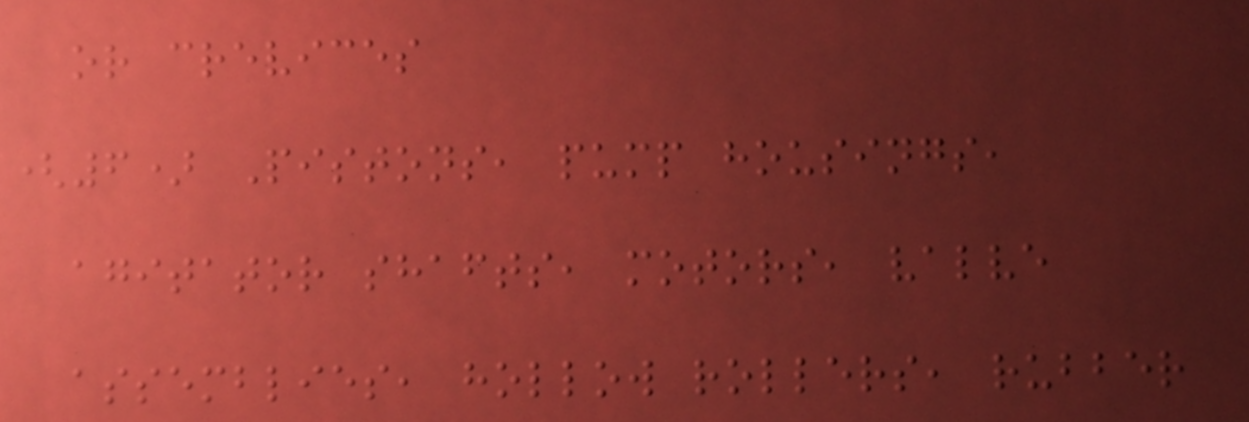or crevices
(6) Pistons, pump housings,
agitator shafts, motors, valve
assemblies, hollow rollers, rubber
